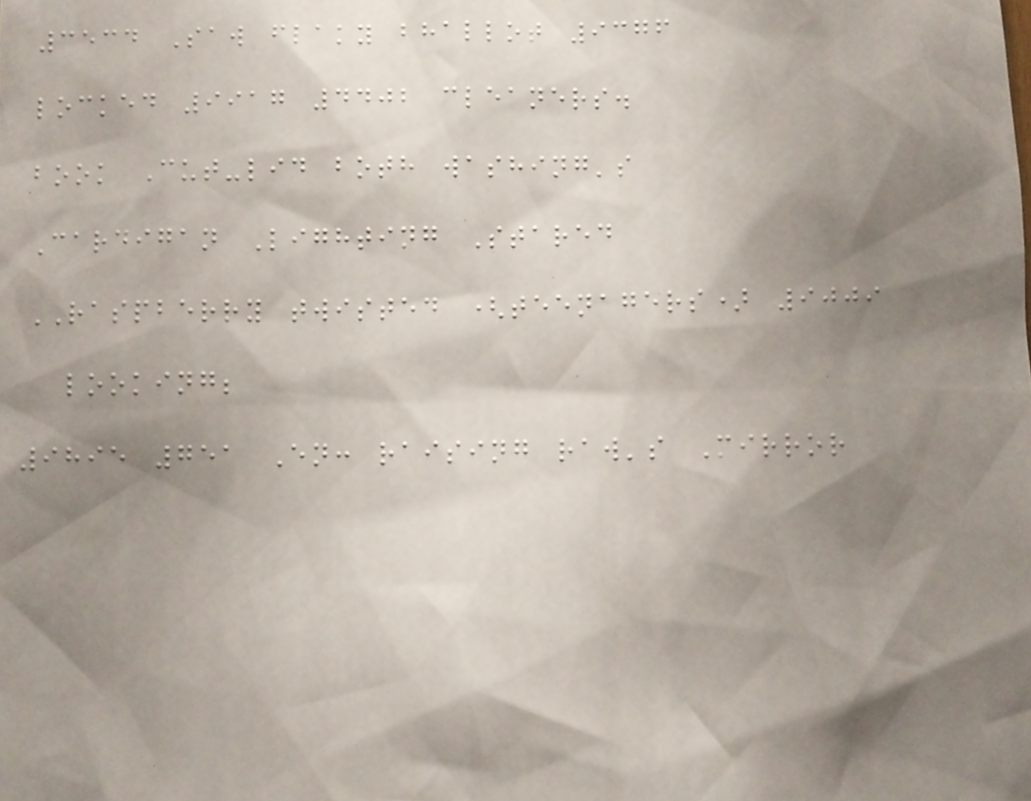3534 Saw flaky bhallot 9376
locked 9917 4402 cleaners.
book Cut-lid both washing's
Cardigan Lighting Stared
RASPBERRY twisted (teenagers) 9009
looking;
9895 751 En: raising raw's Mirror
